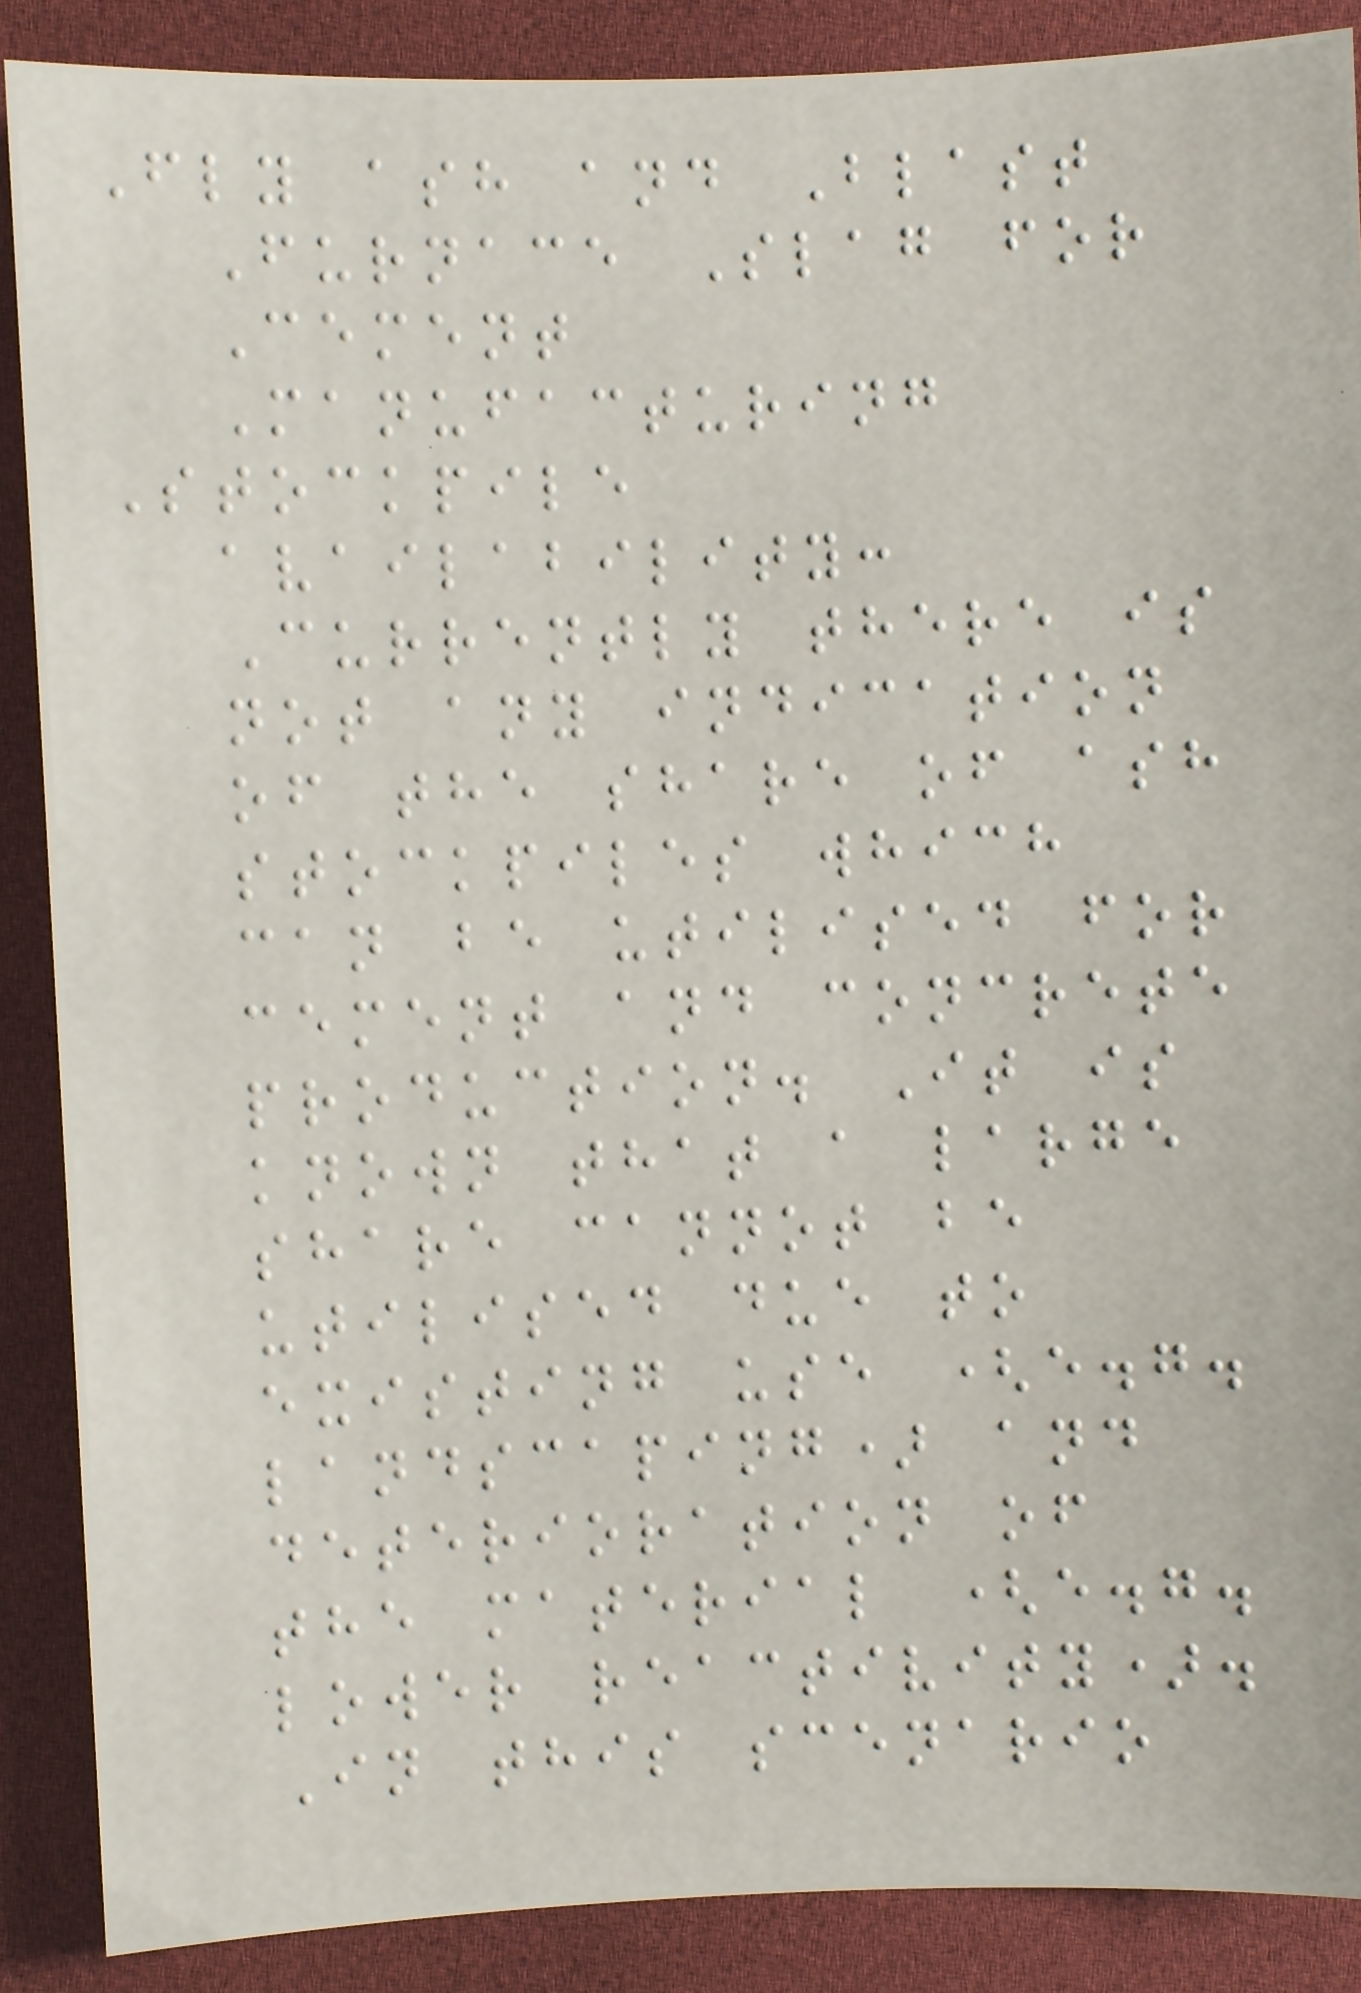Fly ash and Blast
Furnace Slag for
Cement
Manufacturing
Stockpile
availability:
Currently there is
not any indication
of the share of ash
stockpiles which
can be utilised for
cement and concrete
production. It is
known that a large
share cannot be
utilised due to
existing use (e.g.
landscaping) and
deterioration of
the material (e.g.
lower reactivity).
In this scenario
